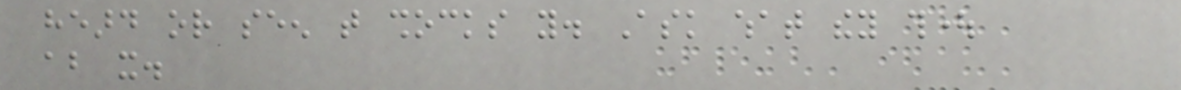heard or seen that shocks you. Ask what they thought
about it.
